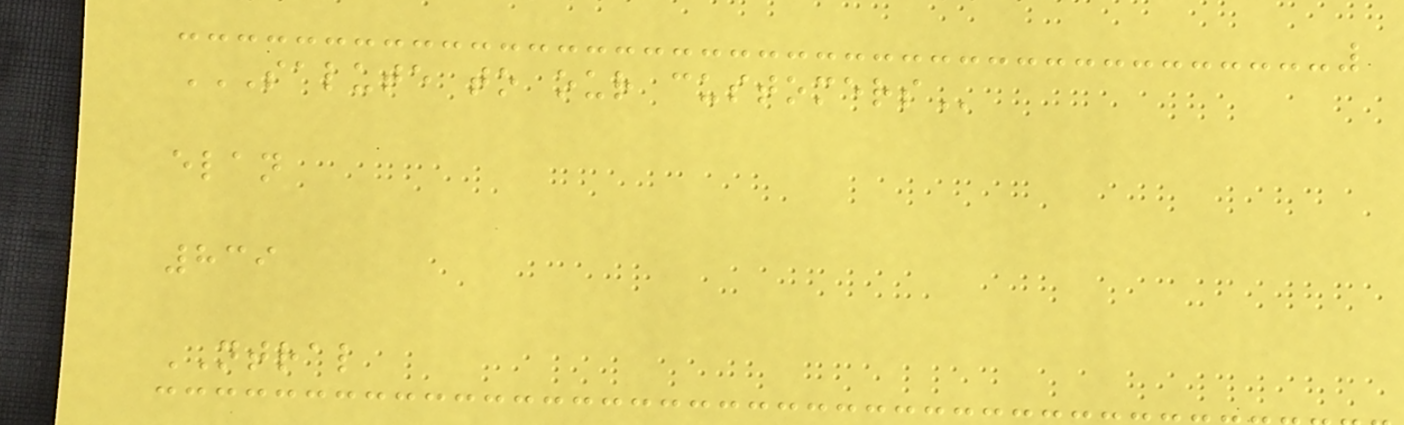SALUTE TO OUR CUSTOMERS
elan
839
NTRAL
